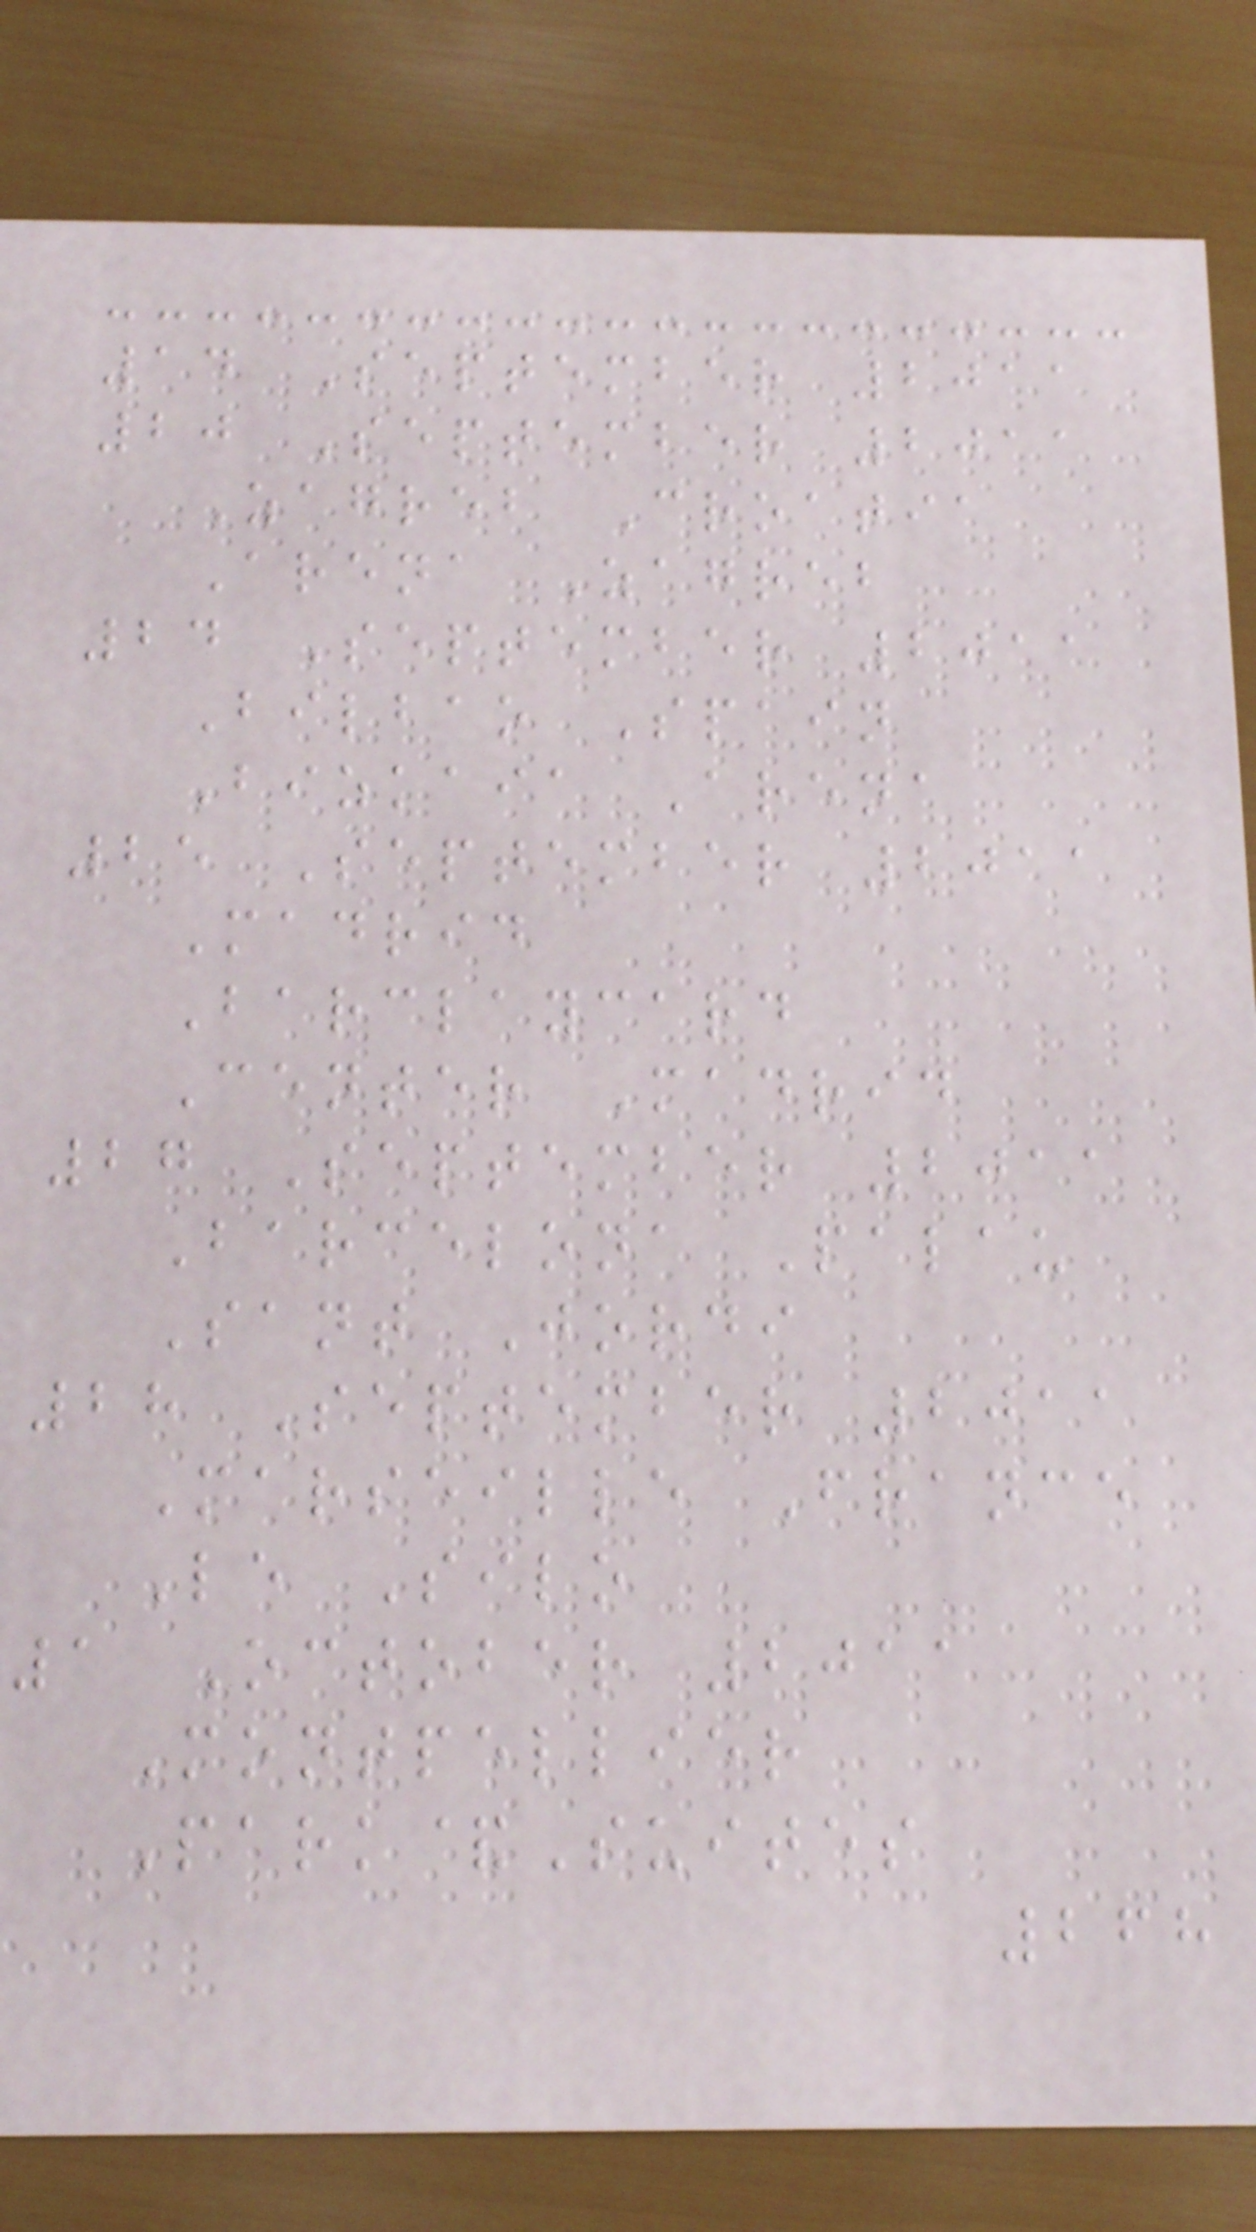14 September 2011
20 September 2011
Zagreb Croatia
Arena Zagreb
24 September 2011
Bilbao Spain
Bizkaia Arena
25 September 2011
Madrid
Barclaycard
Center Madrid
27 September 2011
Barcelona Palau
Sant Jordi
28 September 2011
Marseille France
Le Silo
1 October 2011
Montpellier
Park&Suites
268
